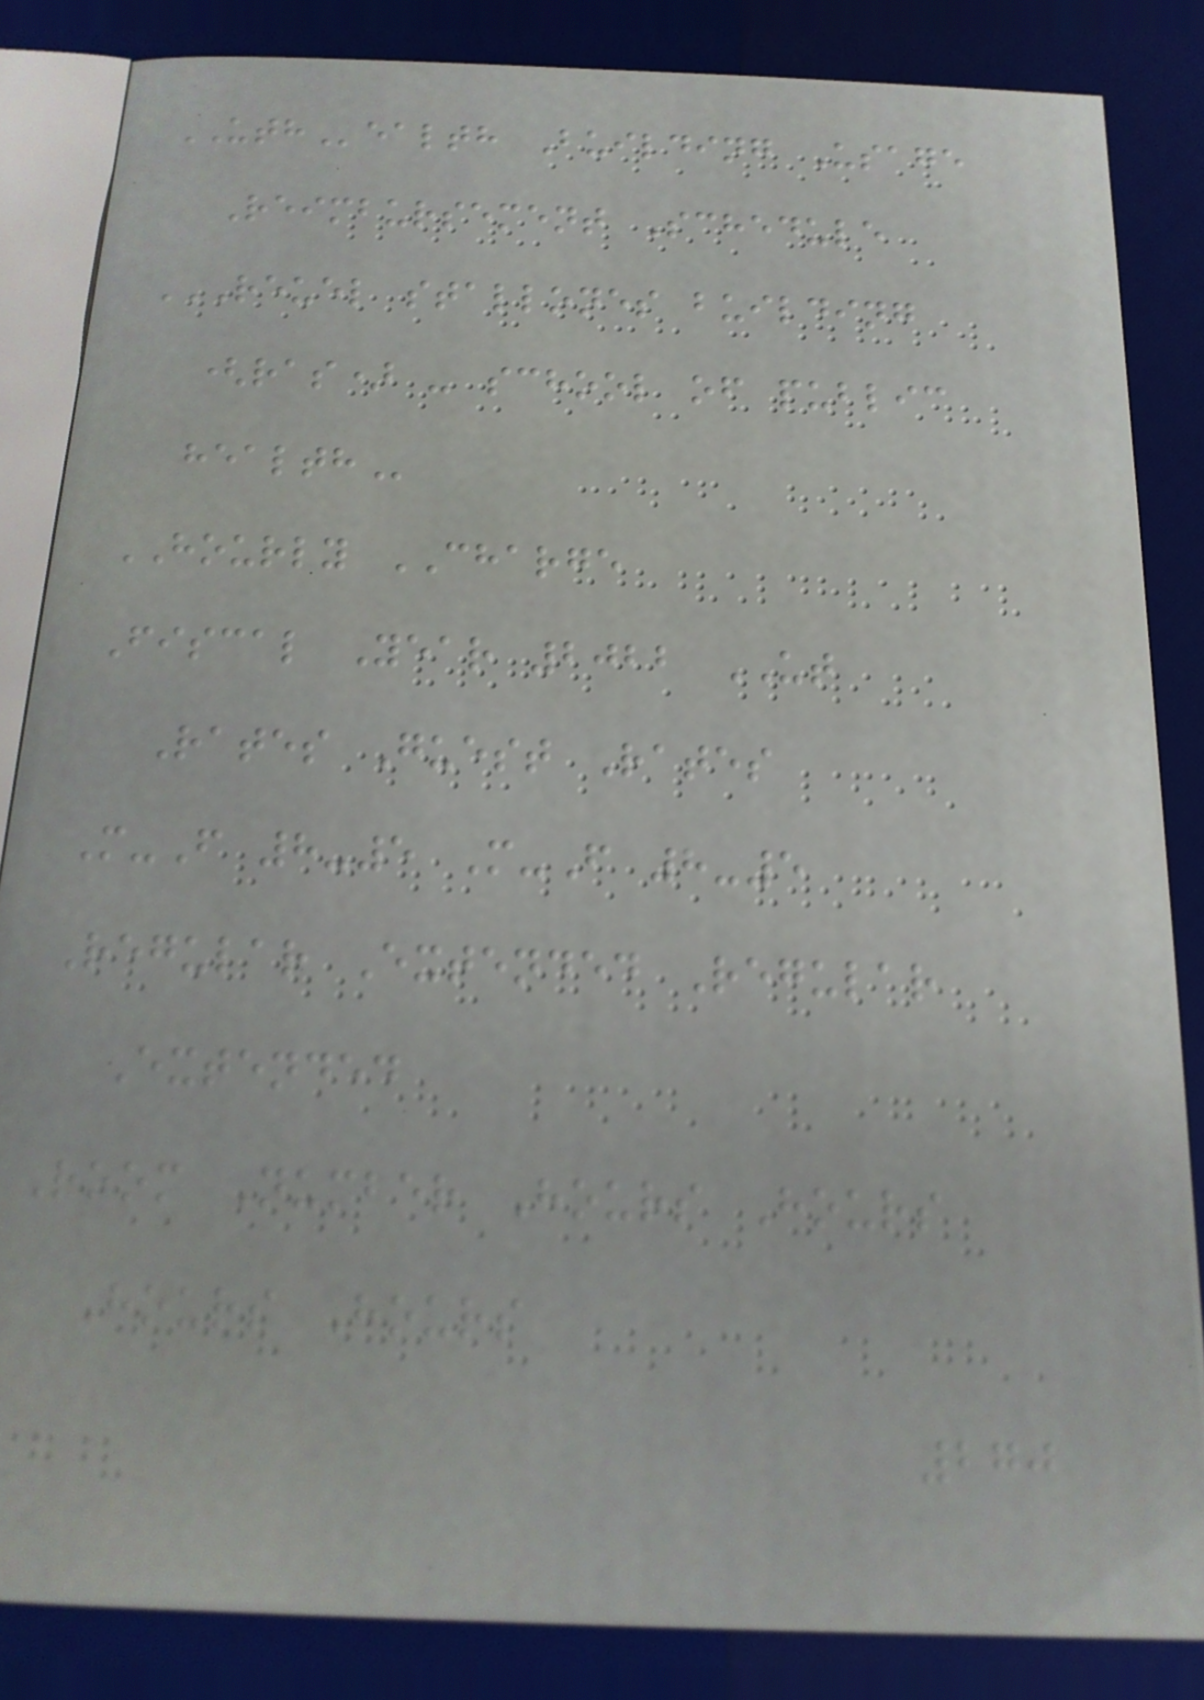UTHealth Building Usage
Reimbursement Schedule
REUEL STALLONES BUILDING
(RAS) - SCHOOL OF PUBLIC
HEALTH
HOURLY CHARGE
Fiscal Year 2022 UT
Rates Guest Rates
M-F 8-5 M-F 8-5
Regular Extended Regular
Extended
Room Number Hours Hours
Hours Hours
270
